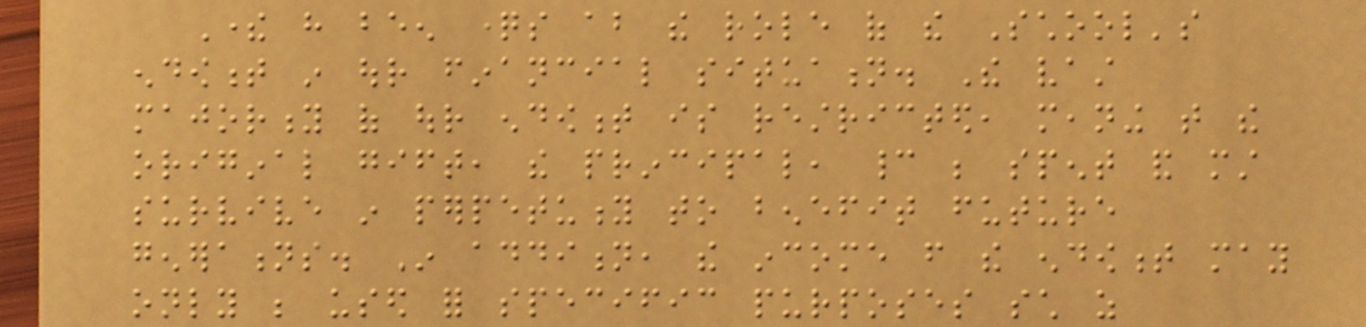There have been questions about the role of the School's
endowment in our financial situation. The vast
majority of our endowment is restricted, meaning that the
original gift, the principal, cannot be spent and must
survive in perpetuity to benefit future
generations. In addition, the income from the endowment may
only be used for specific purposes such as
